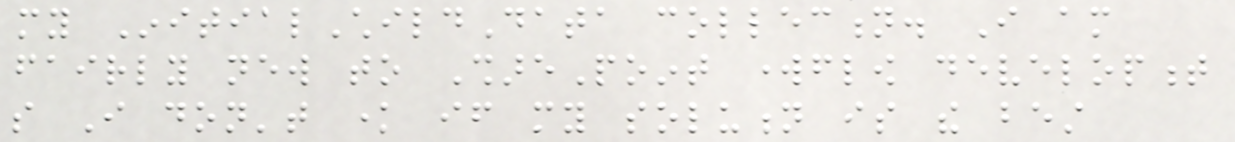my InitialChildData collection. I am
fairly new to SharePoint workflow development
so I don't know if my solution is the best
